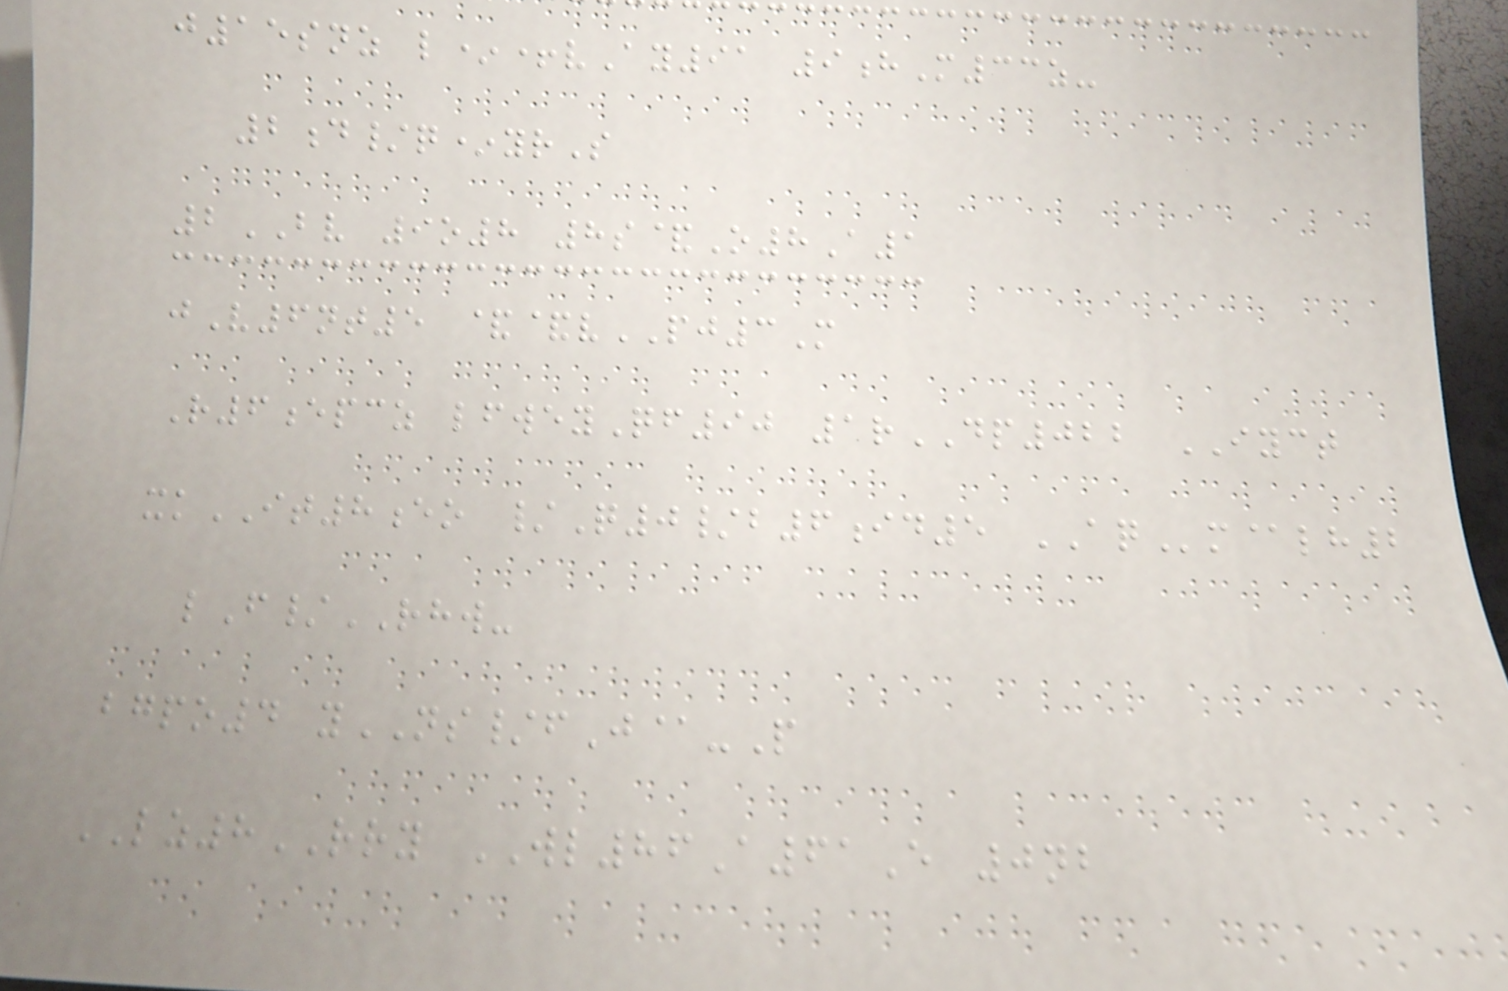j15snz l*+vAy91 9hM33z-
2d/q*yrS
2BV 9o8 8s&O8A1
jV6nt5 &&vPJ3M
R6epcz lfweyQf90 1rDP022 IYCT
xkIT8eo /Q0/b6id5 AQm@lh2
lF/RHW-
bgpo4 yNS/fJ@-P
LZ8RRY WL86A61E 0nb
